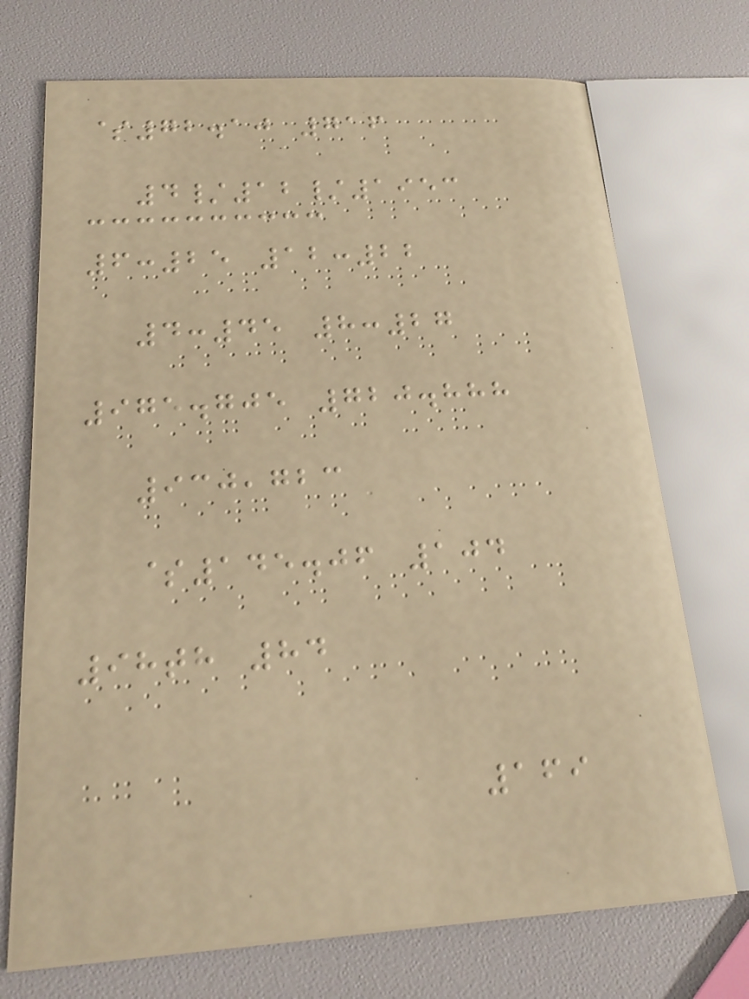$72.10 716
4/12/1953
6:25 12:22
4:45 8:27
975.705 720.888
930,723
$145.06 104
98th 84
169
